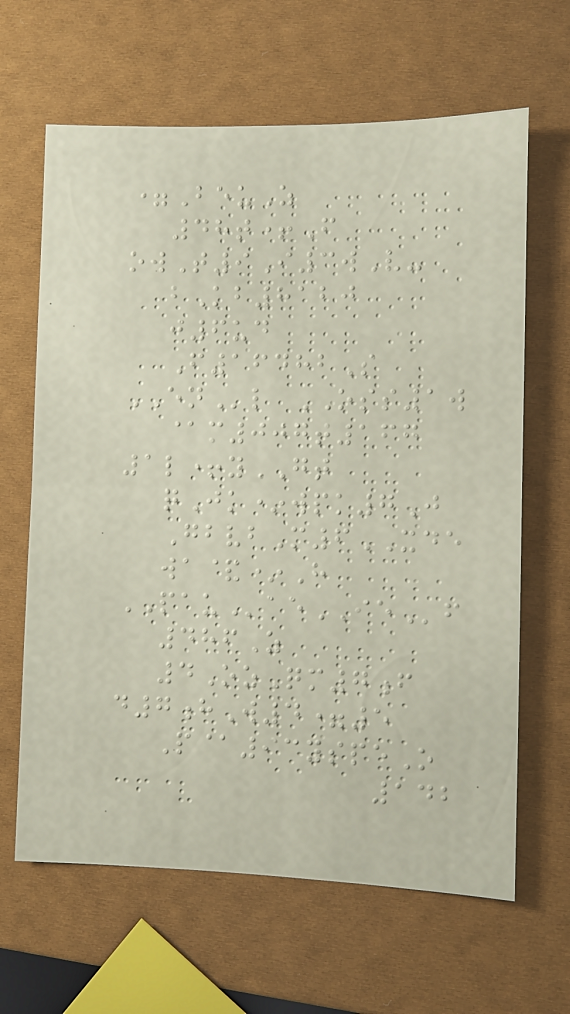=BeuZ
48t+F
owT9I3wV-
bKb8120
j6ud
F16482S
ENl OSS1w
@m007t167
1l+yGT
qJk*wpk7J
GbvbM6XDE
wa&*H
PAUaeIEf
486Z
4OzQm7f
d7hW4=5
P@93yspeO
142
